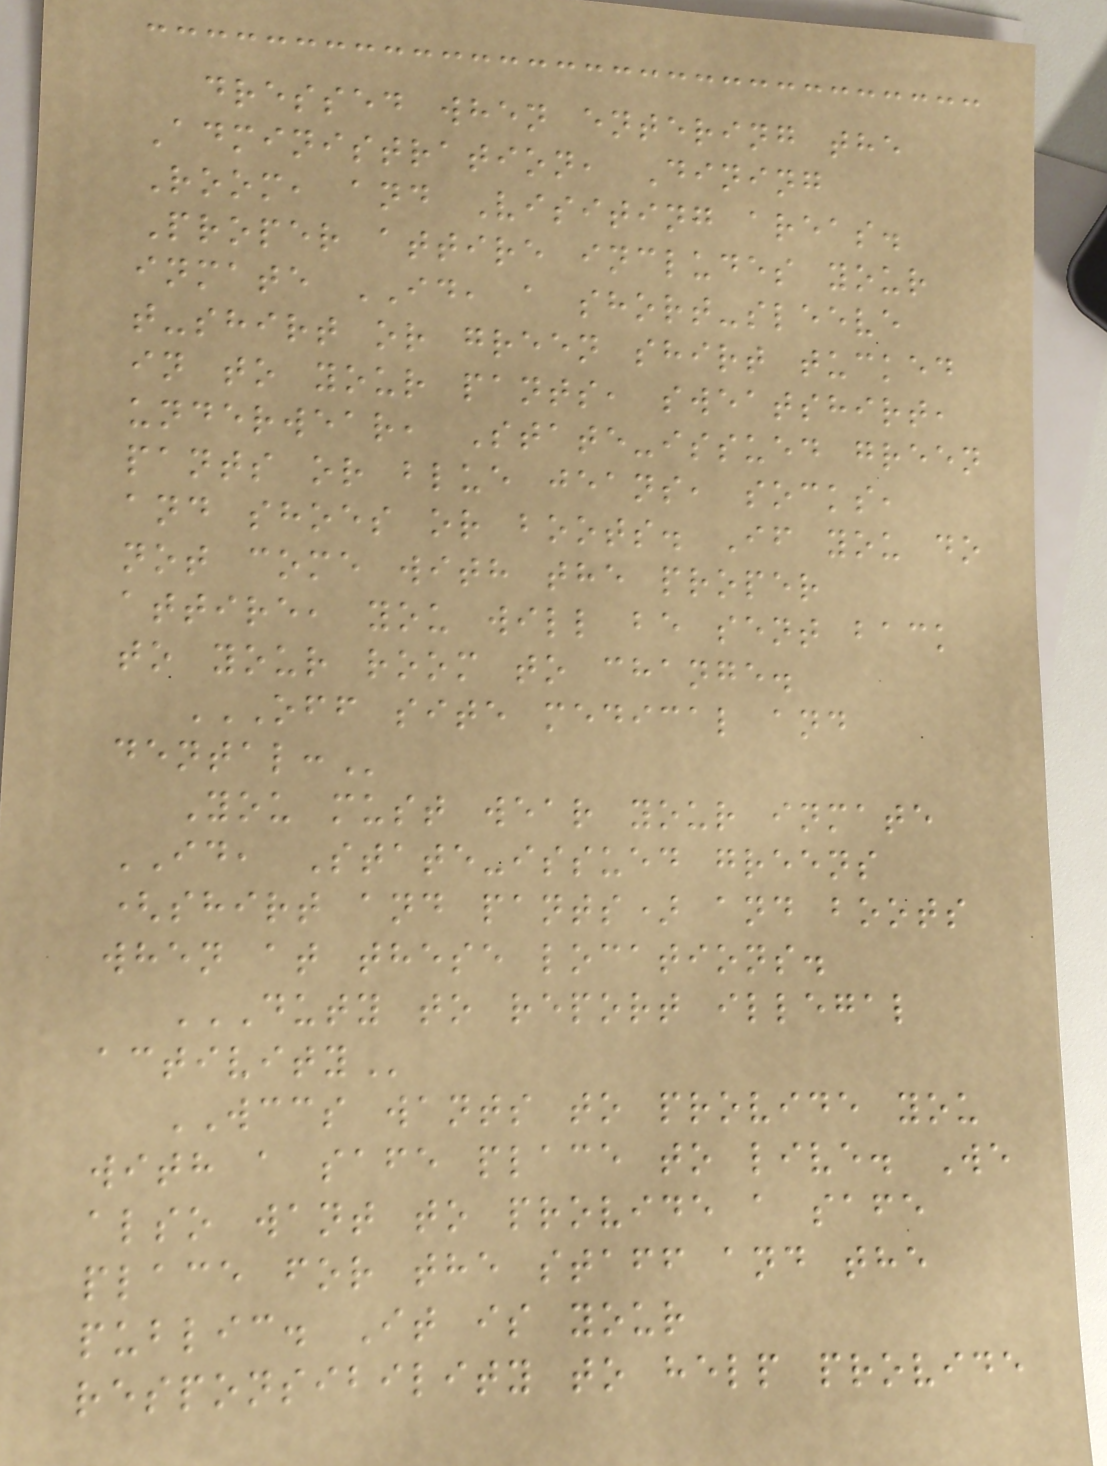dressed when entering the
Administration, Dining
Room, and Visiting areas.
Proper attire includes your
inmate ID, a short-sleeve
t-shirt or green shirt tucked
in to your pants, sweatshirt,
underwear, State-issued green
pants or blue jeans, socks,
and shoes or boots. If you do
not come with the proper
attire, you will be sent back
to your room to change.
OFF SITE MEDICAL AND
DENTAL:
You must wear your inmate
ID, State-issued greens
(shirt and pants) and boots
when at these locations.
DUTY TO REPORT ILLEGAL
ACTIVITY
WCCS wants to provide you
with a safe place to live. We
also want to provide a safe
place for the staff and the
public. It is your
responsibility to help provide
